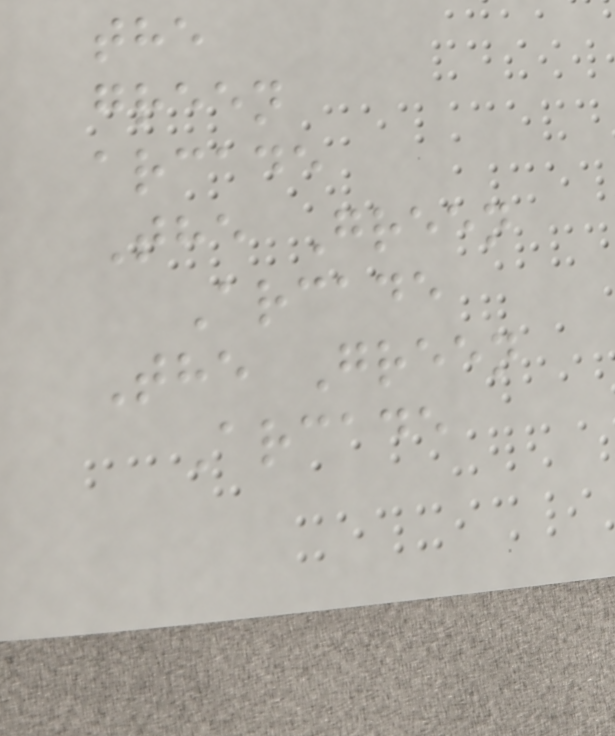the
green
arcade
The Green
Arcade
The Green
Arcade
